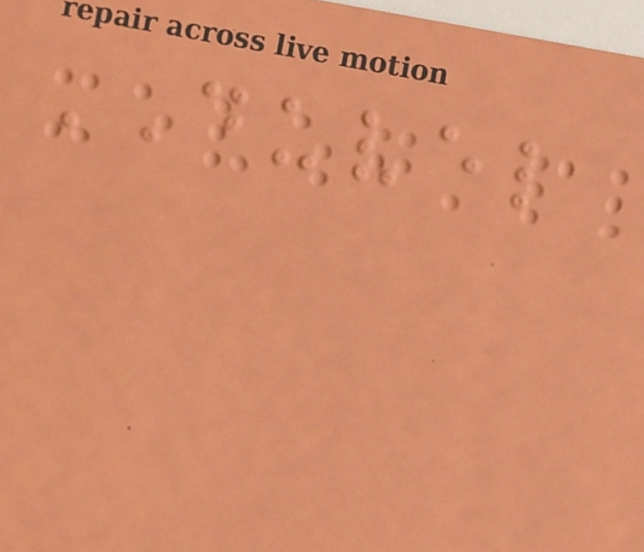DUVEL
